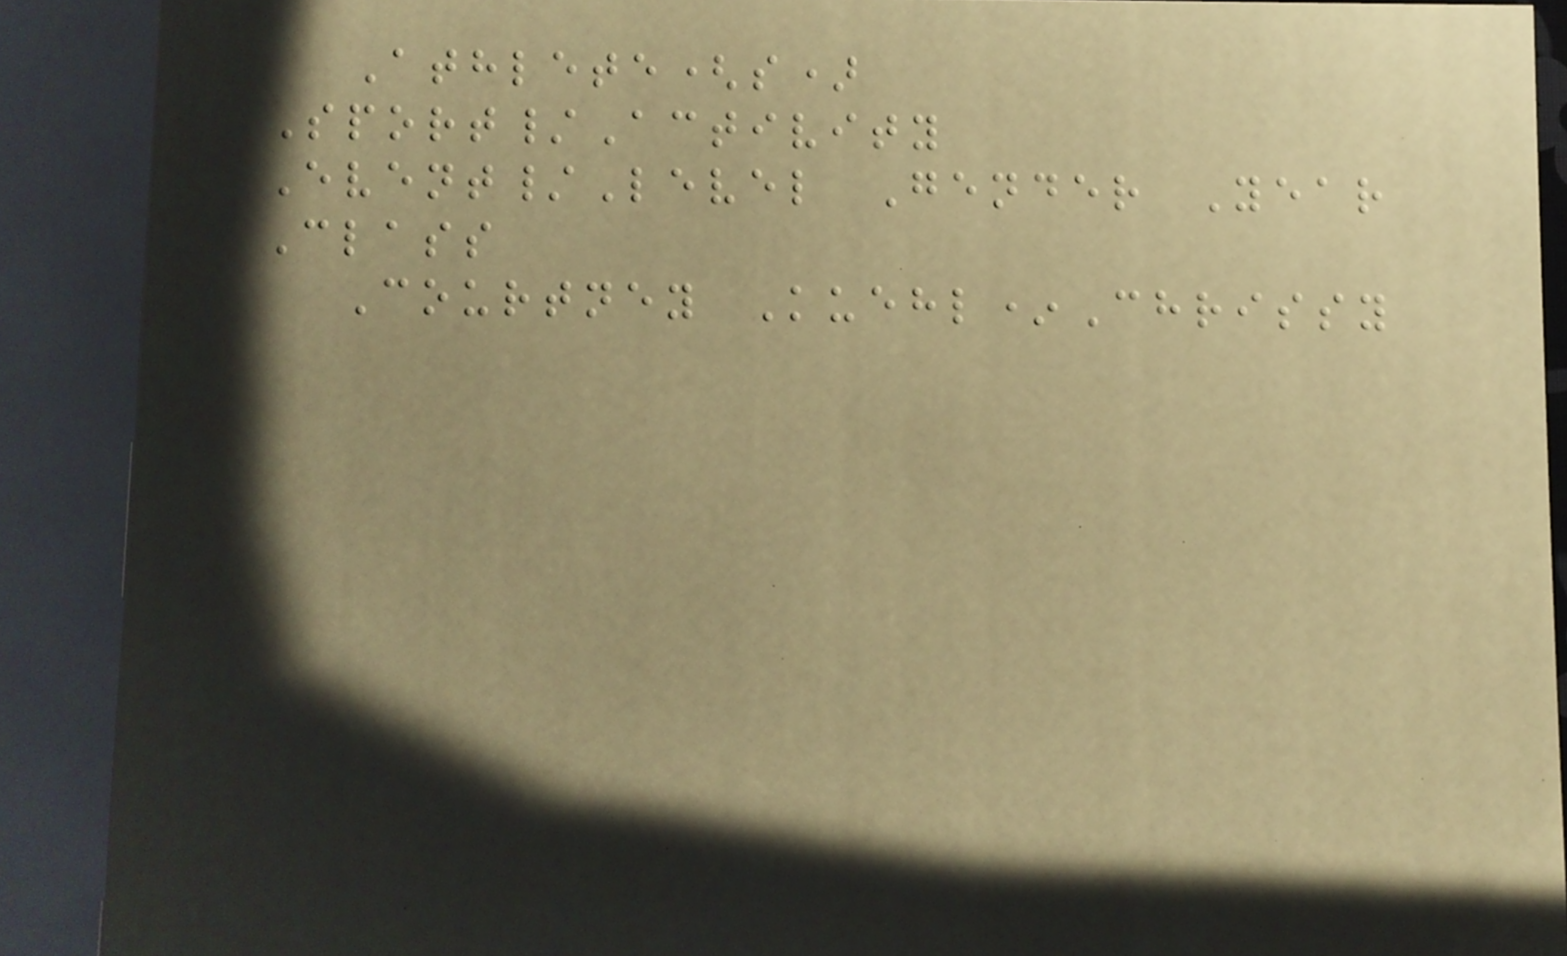Athlete(s)
Sport/Activity
Event/Level Gender Year
Class
Courtney Kuehl*Chrissy
